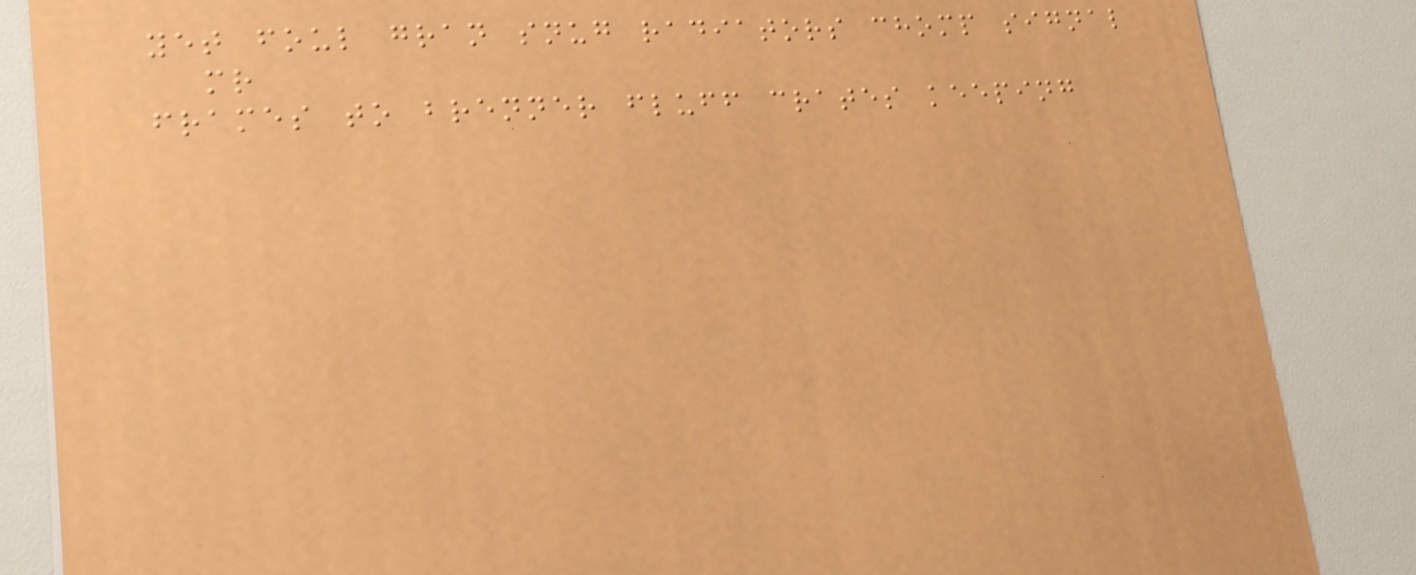yet foul gran snug radiators chomp signal
mr
frames to brenner fluff crates keeping
